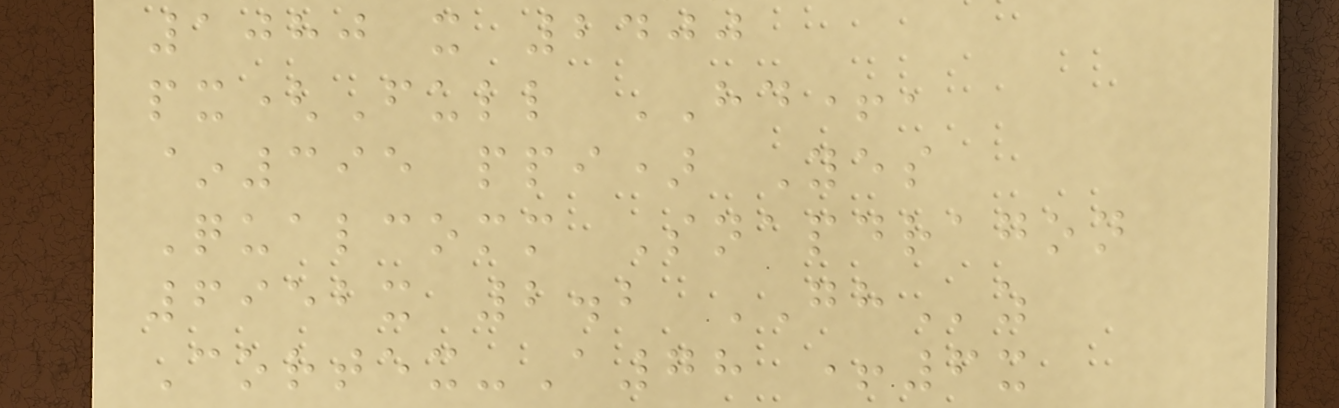1080 x 2400
px(Full HD+,
~395 ppi) Yes
Qualcomm Snapdragon
6952x 2.2 GHz
Cortex-A78 +6x
